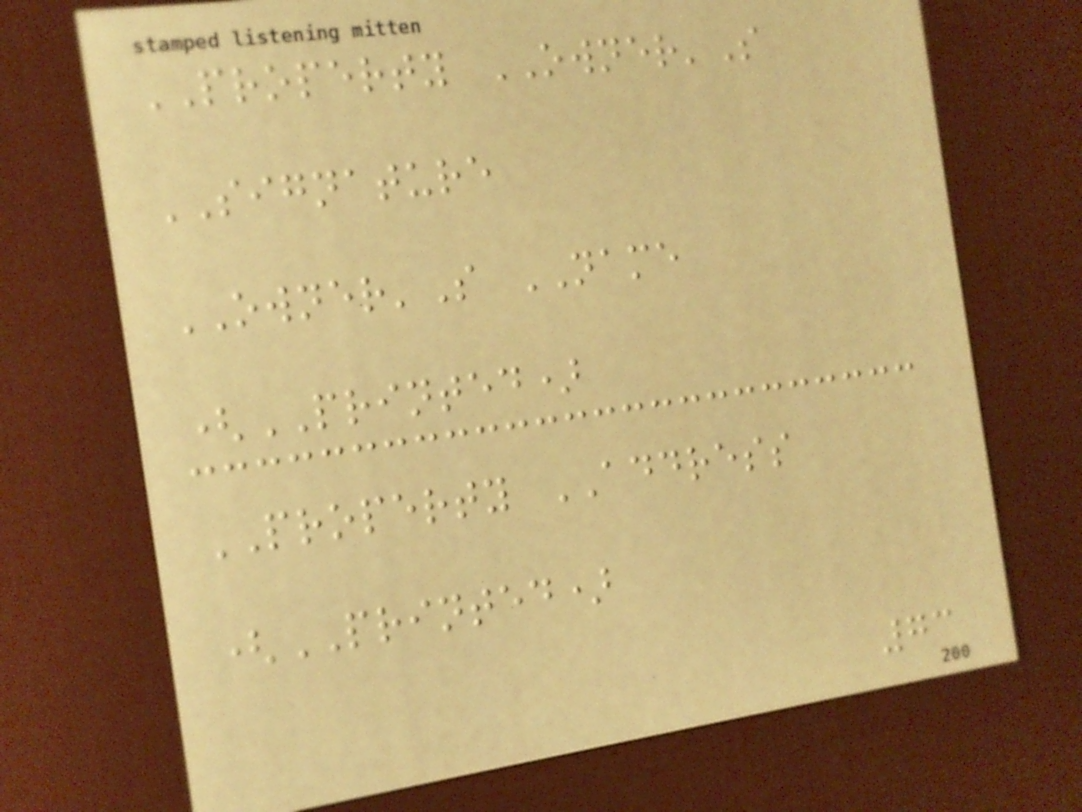PROPERTY OWNER'S
SIGNATURE
OWNER'S NAME
(PRINTED)
PROPERTY ADDRESS
(PRINTED)
73
